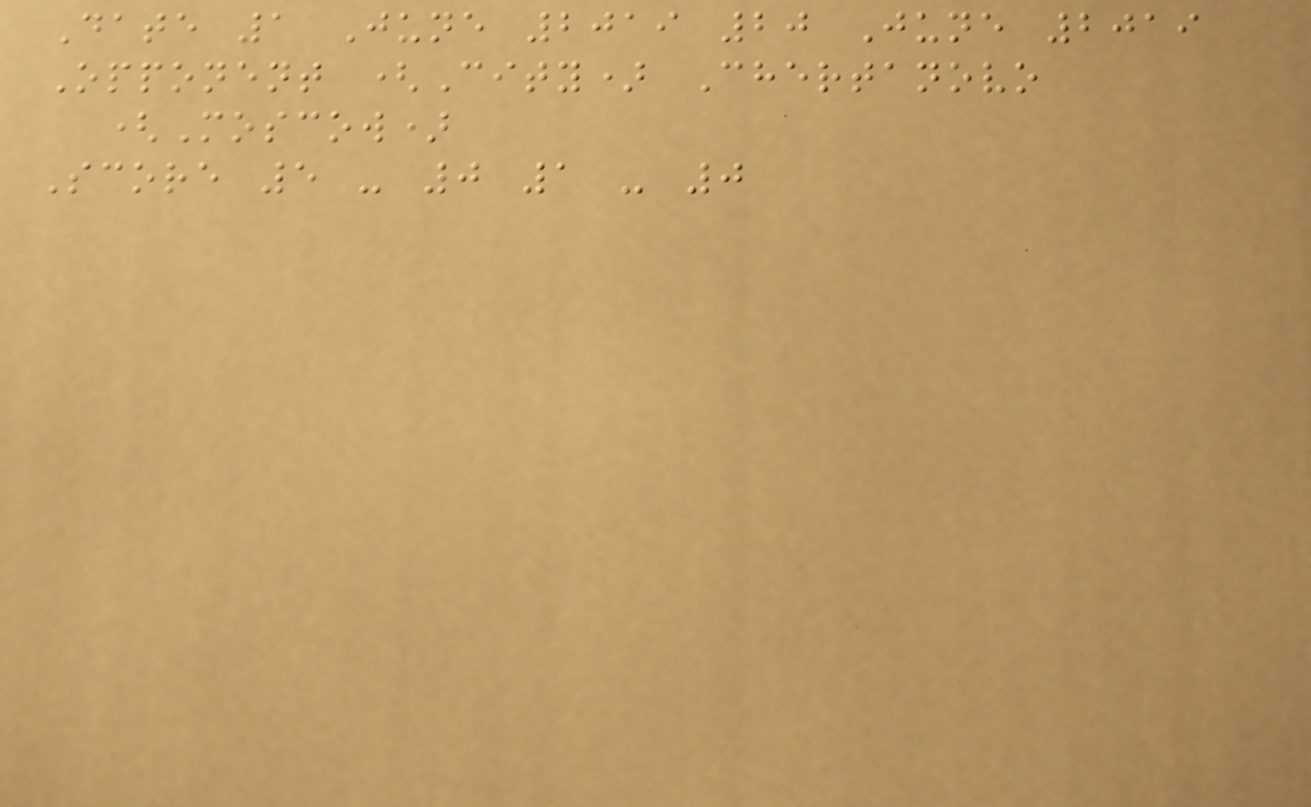Date 1 June 2019 20 June 2019
Opponent (City) Chertanovo
(Moscow)
Score 5 - 0 1 - 0
